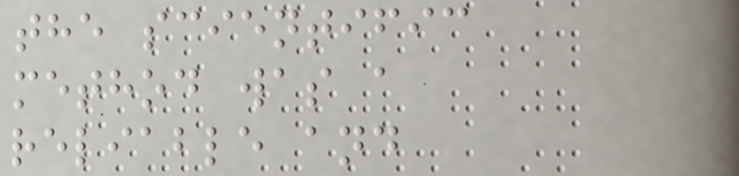the scientific
method was a
reliable and
